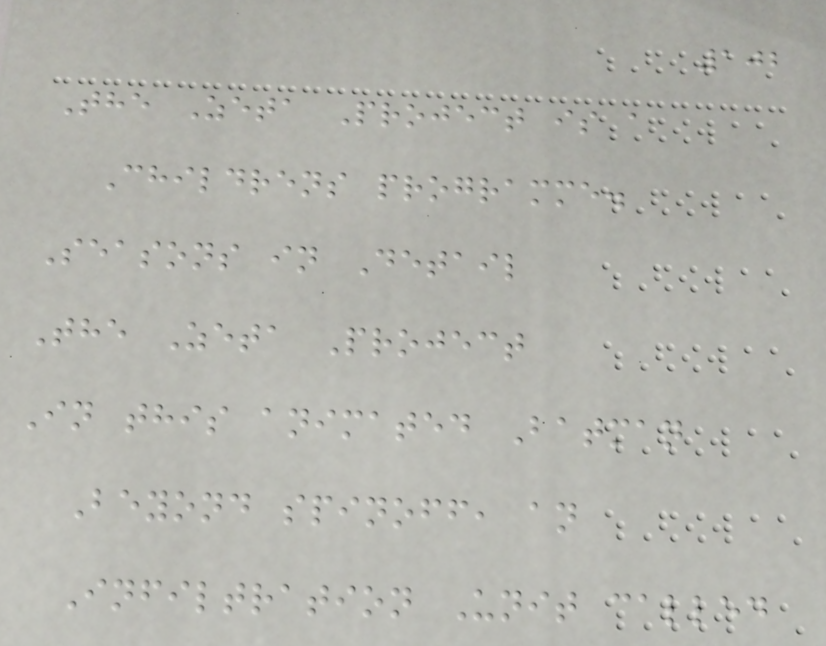102
The Zeta Project is a
Childrens programme.
Seasons in Detail
The Zeta Project
In this animated Batman
Beyond spinoff, an
Infiltration Unit called
